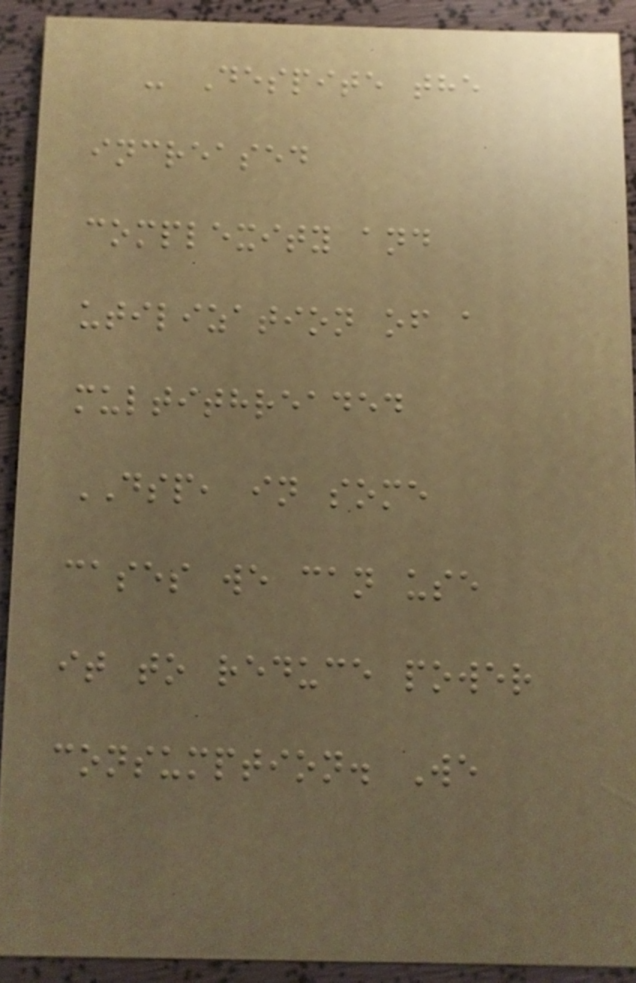- Despite the
increased
complexity and
utilization of a
multithreaded
DSP, in some
cases we can use
it to reduce power
consumption. We
